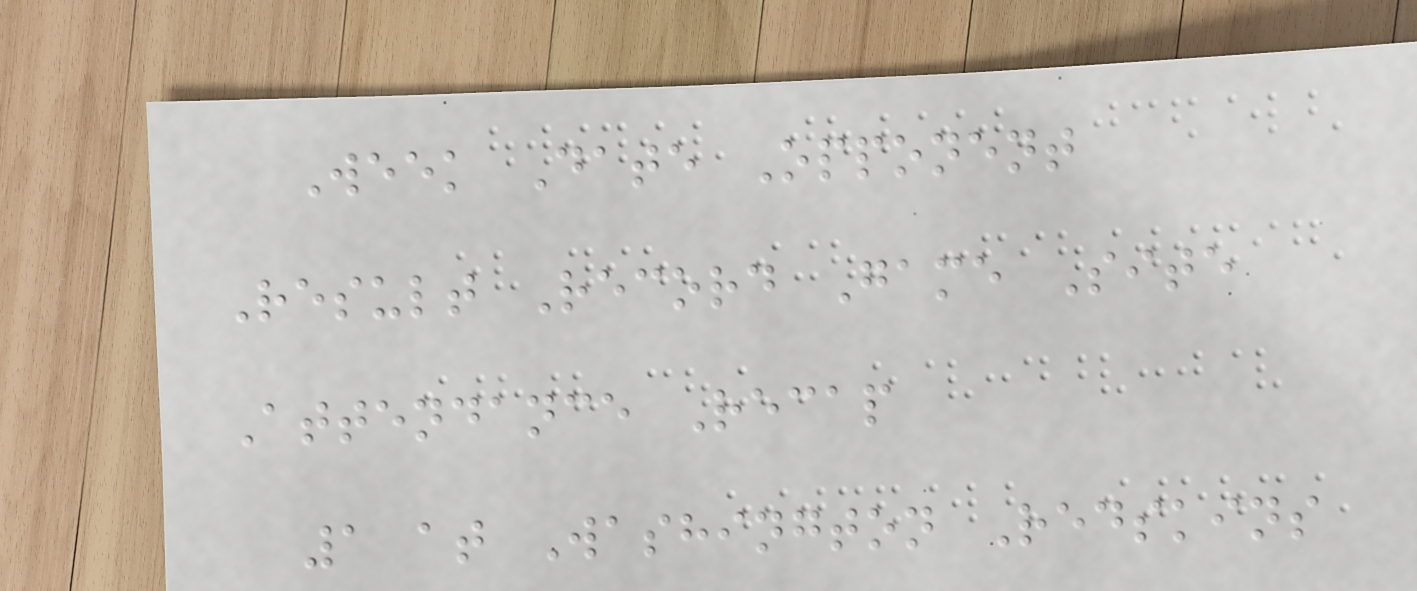Week Date Opponent
Result Record Game Site
Attendance Recap
1 at Washington Redskins
